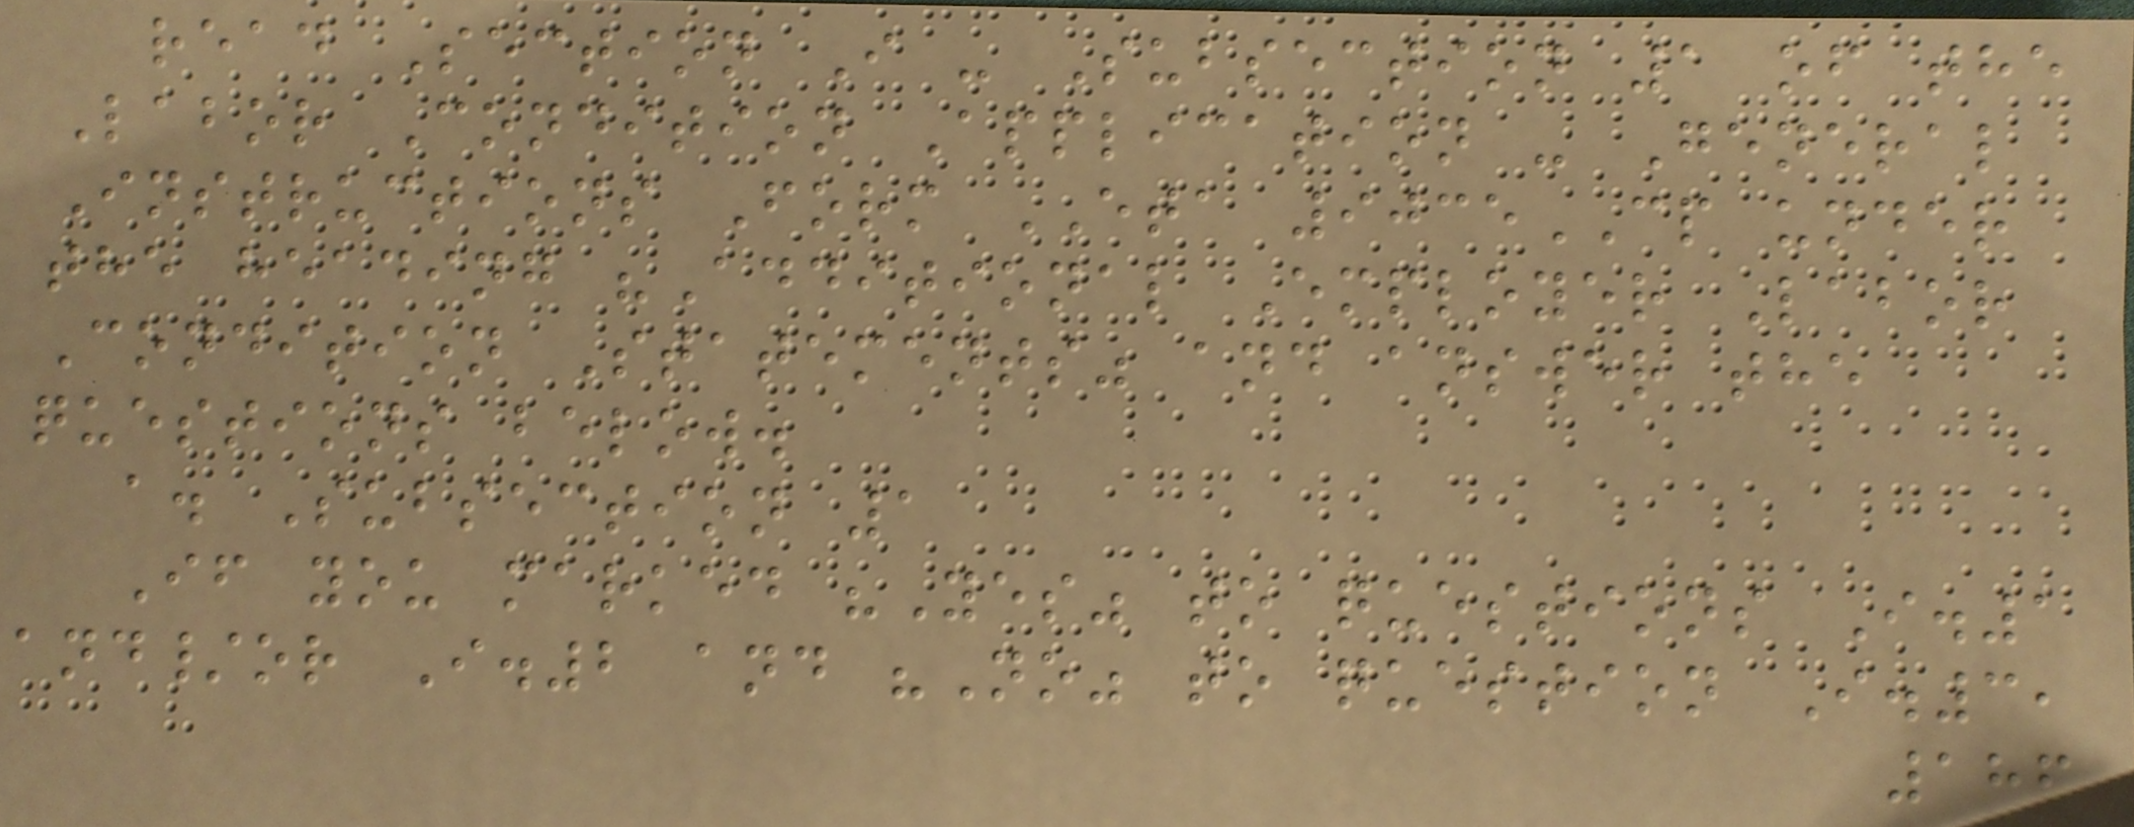read Section I - Subsection 1 of the
Labor Condition Application - General
Instructions Form ETA 9035CP under
the heading "Additional Employer Labor
Condition Statements" and answer the
questions below.
a. Subsection 1
If you marked "Yes" to questions I.1
and/or I.2 and "No" to question I.3,
186
